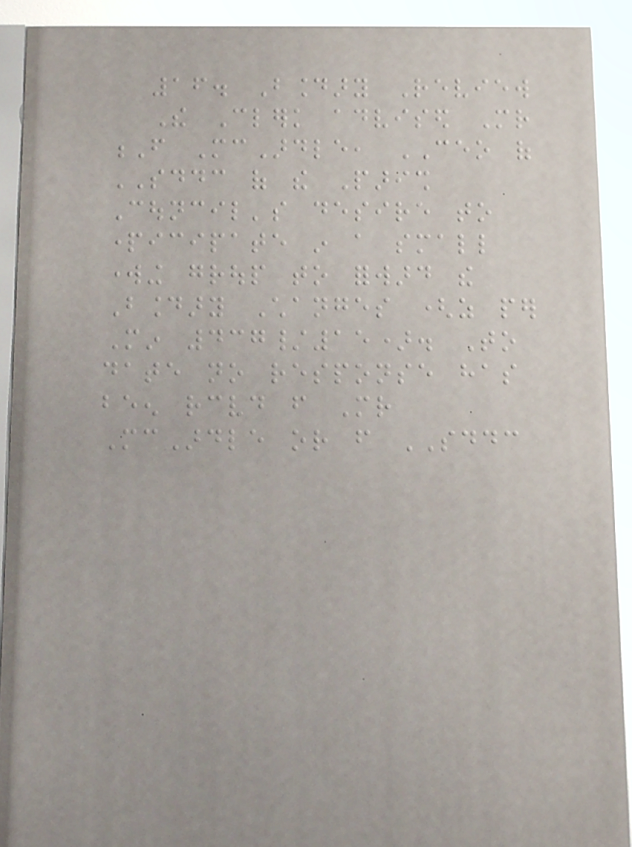16. Boundary Review
The Clerk advised Mr
F McArdle, CEO of
SDDC of the Parish
Council's desire to
participate in a small
working group to forward the
Boundary Changes (as per
Min 437/15). To
date no response has
been received from Mr
McArdle or from SDDC
